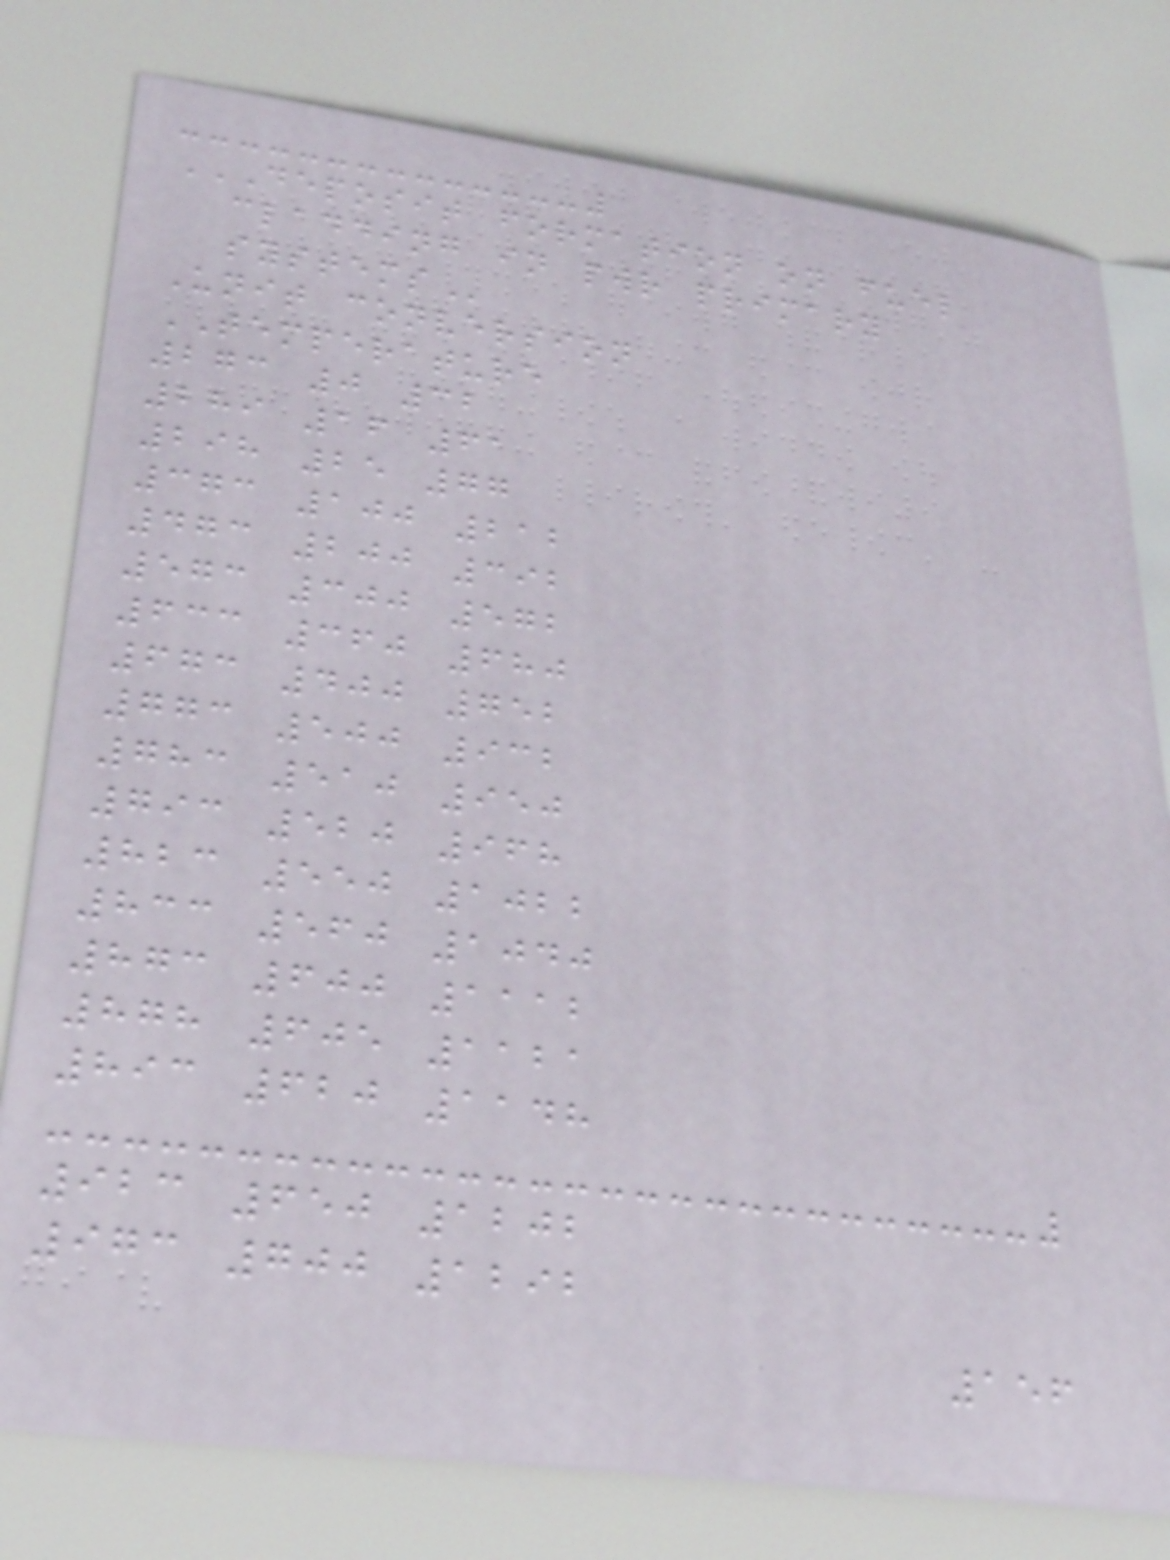DEPOSIT FORMATION ON FUEL
CLADDING IN PWR PRIMARY
SYSTEMS
Unit conversion
TEMPERATURE
273 0 32
289 16 61
298 25 77
373 100 212
473 200 392
573 300 572
633 360 680
673 400 752
773 500 932
783 510 950
793 520 968
823 550 1022
833 560 1040
873 600 1112
878 605 1121
893 620 1148
923 650 1202
973 700 1292
156
